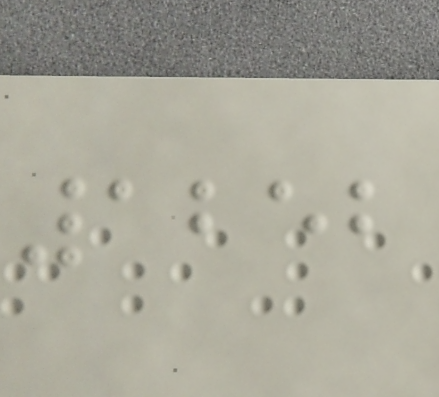1252
